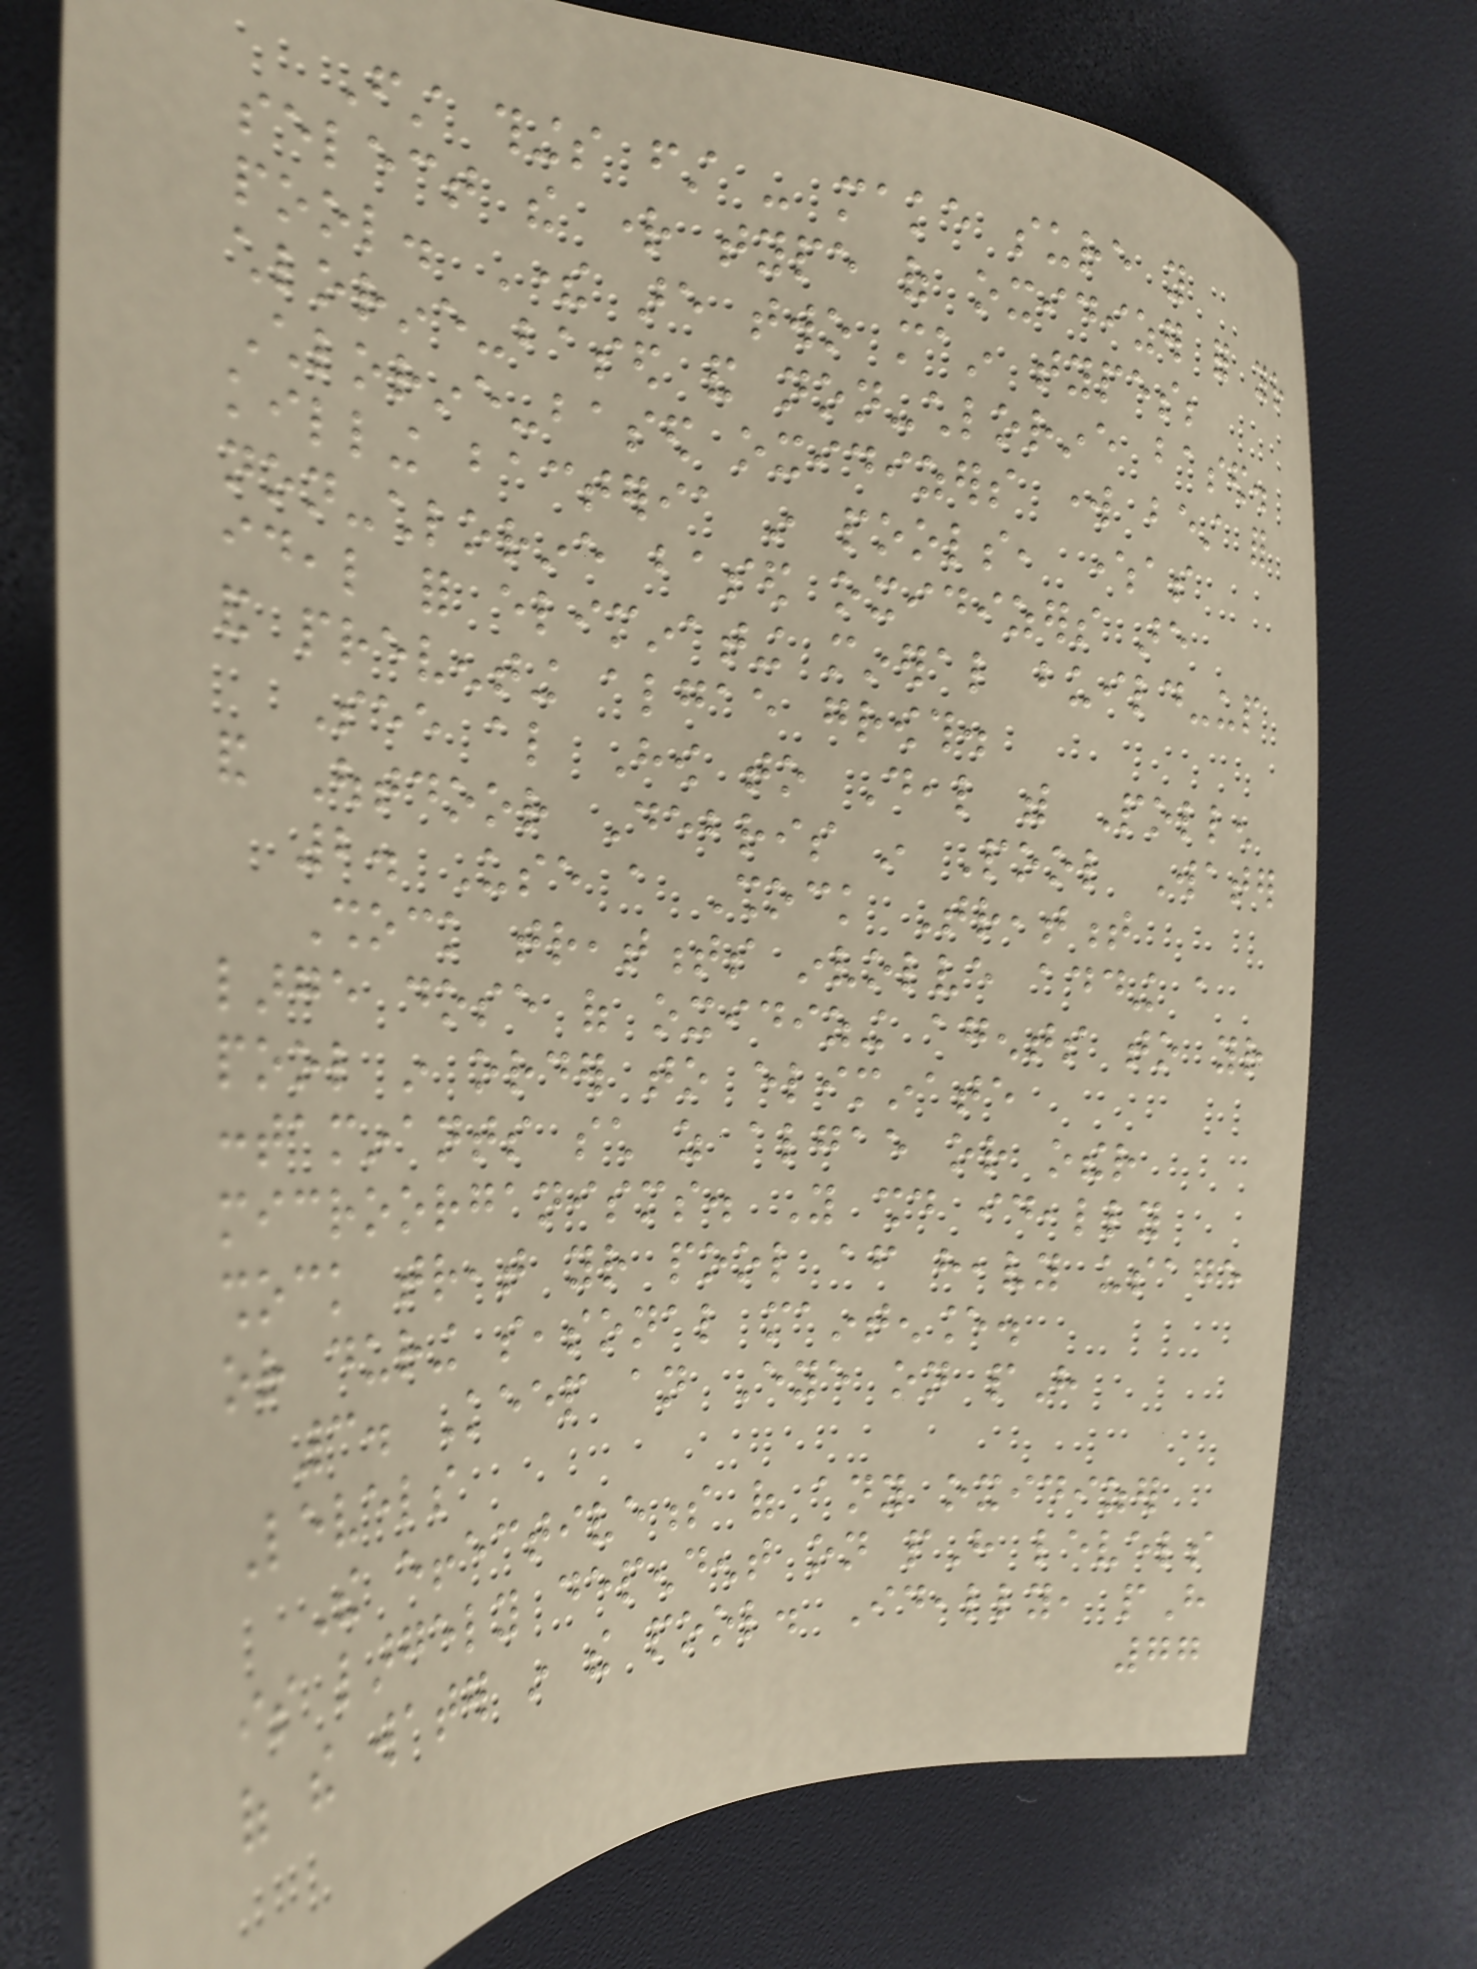First things first - make sure you
select the right type of oxidizer for your
pool. There are two main types;
chlorine-based and non-chlorine based.
Chlorine-based oxidizers work best for
killing bacteria in pools, whereas
non-chlorine based oxidizers are
ideal for eliminating mineral build-up
and preventing algae growth.
See also How to Deal with Pollen
and Outdoor Debris in Pool Water
2. Use a Shock Treatment
Shock treatments involve adding a
large dose of oxidizing agents to your
pool in order to eliminate
contaminants such as algae or other
microorganisms. You should ideally
shock treat your pool after heavy usage
or during seasonal maintenance.
3. Keep an Eye on pH
Levels
The effectiveness of any oxidizer
is largely dependent on pH levels
of the water in the pool. Ideally, pH
77
